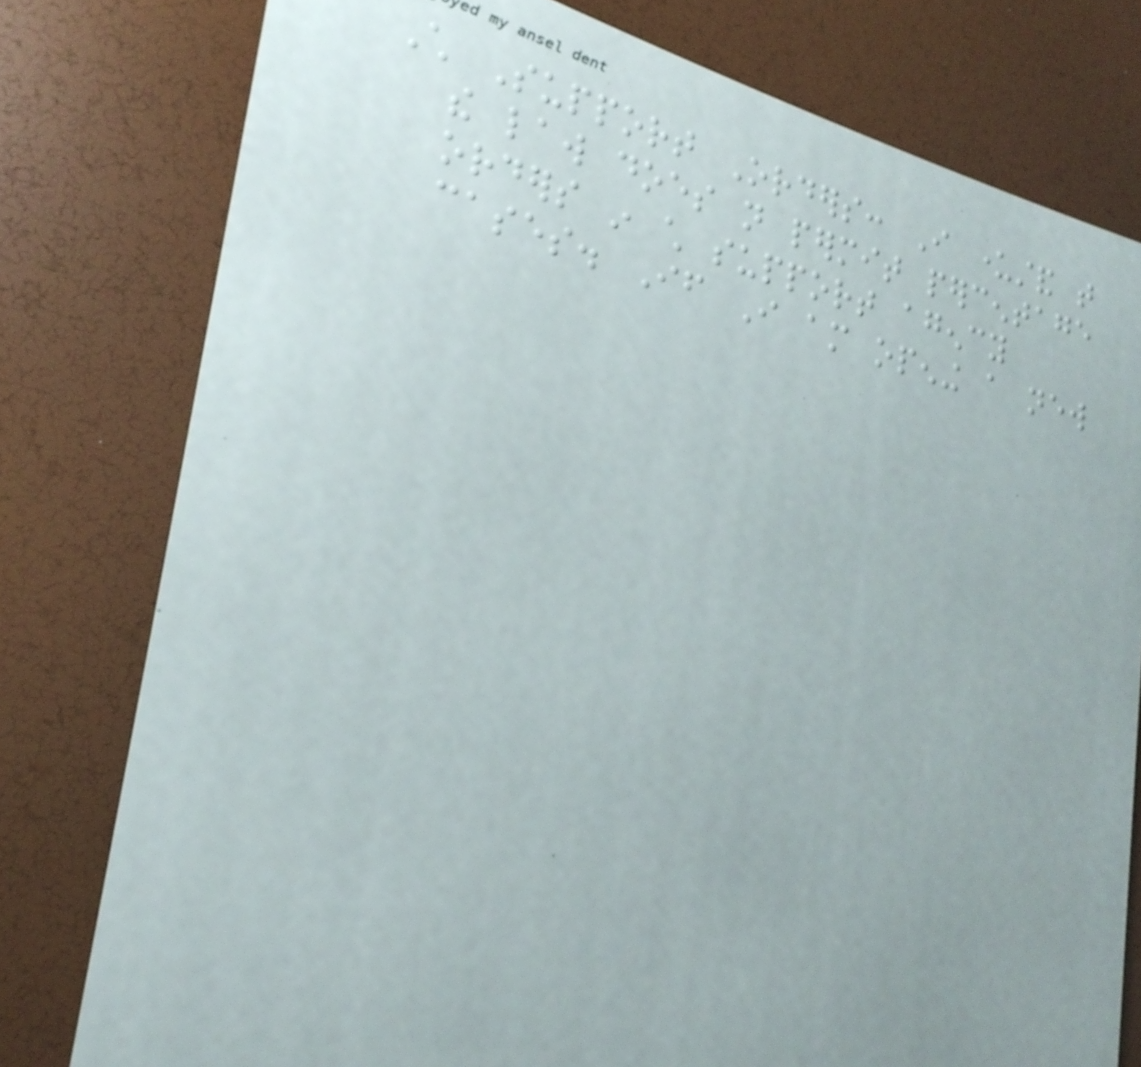Child Support Orders: I understand that
the law does not permit percentage
orders in child support agency
cases. If I am opening a new
